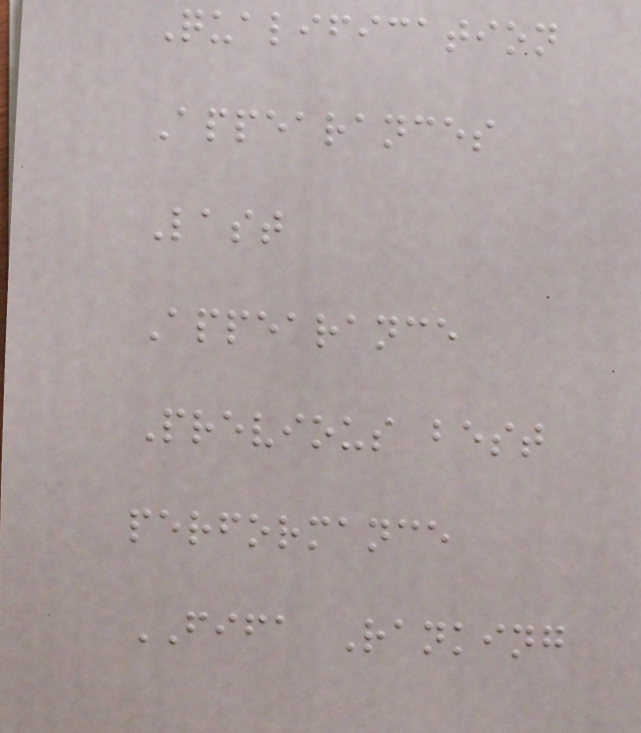Qualification
Appearances
Last
Appearance
Previous best
performance
FIFA Ranking
